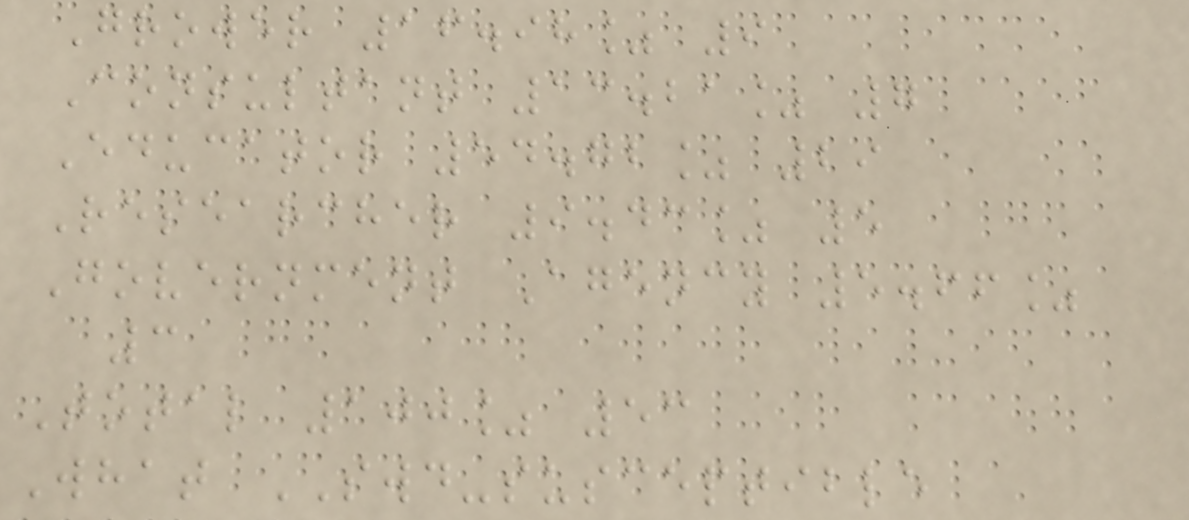Grower 16.98% 9
Consultant 13.21% 7
Educator 54.72% 29
Researcher 9.43% 5
Government Agency 5.66%
3
Total 100% 53
What SWD-susceptible
